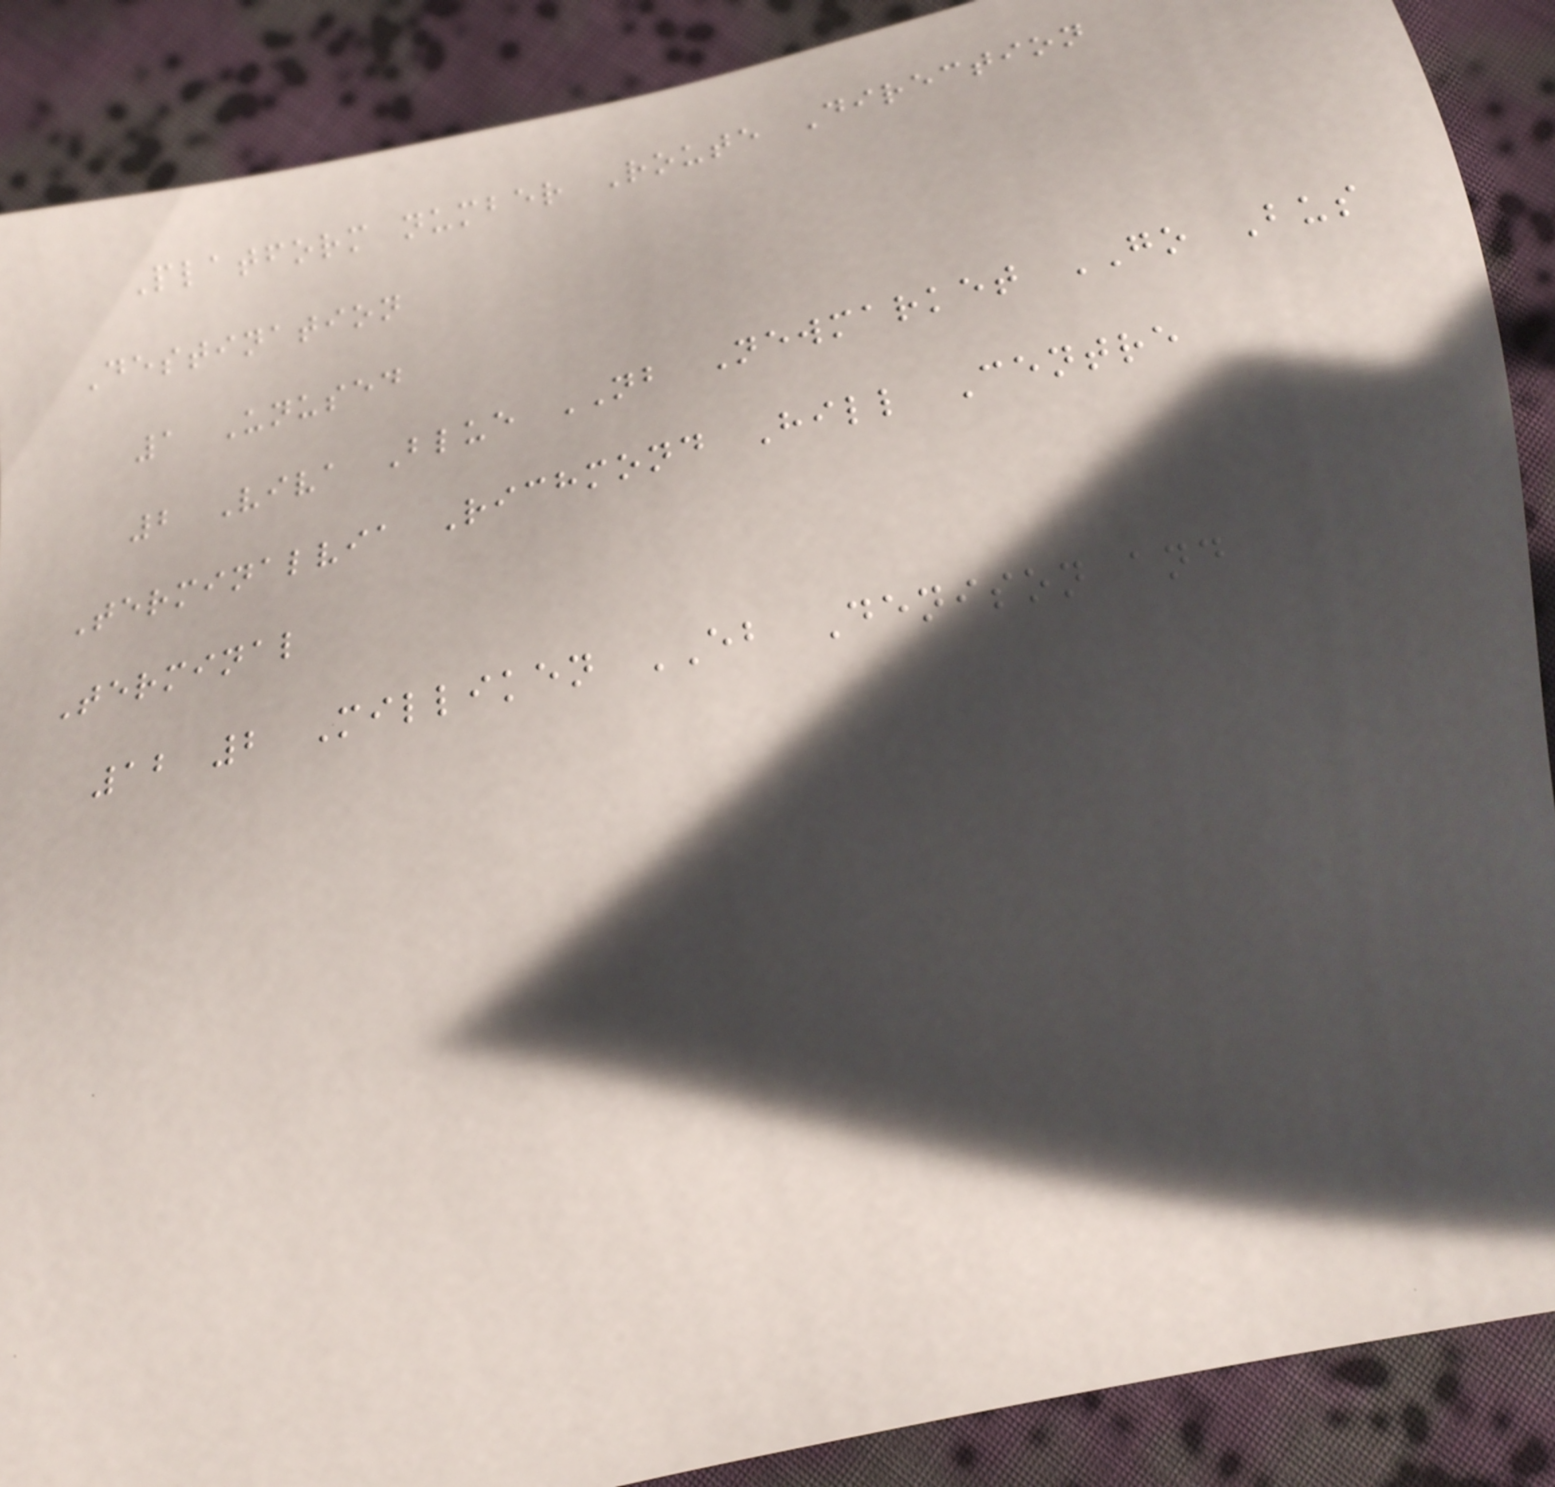Platform number Route Direction
Destination
1 Unused
2 Viva Blue NB Newmarket GO Bus
Terminalvia Richmond Hill Centre
Terminal
12 2 Milliken EB Denison and
